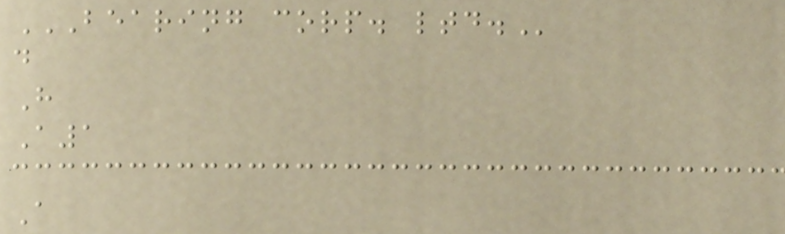BEARING CORP. LTD.
d
H
A1
A
